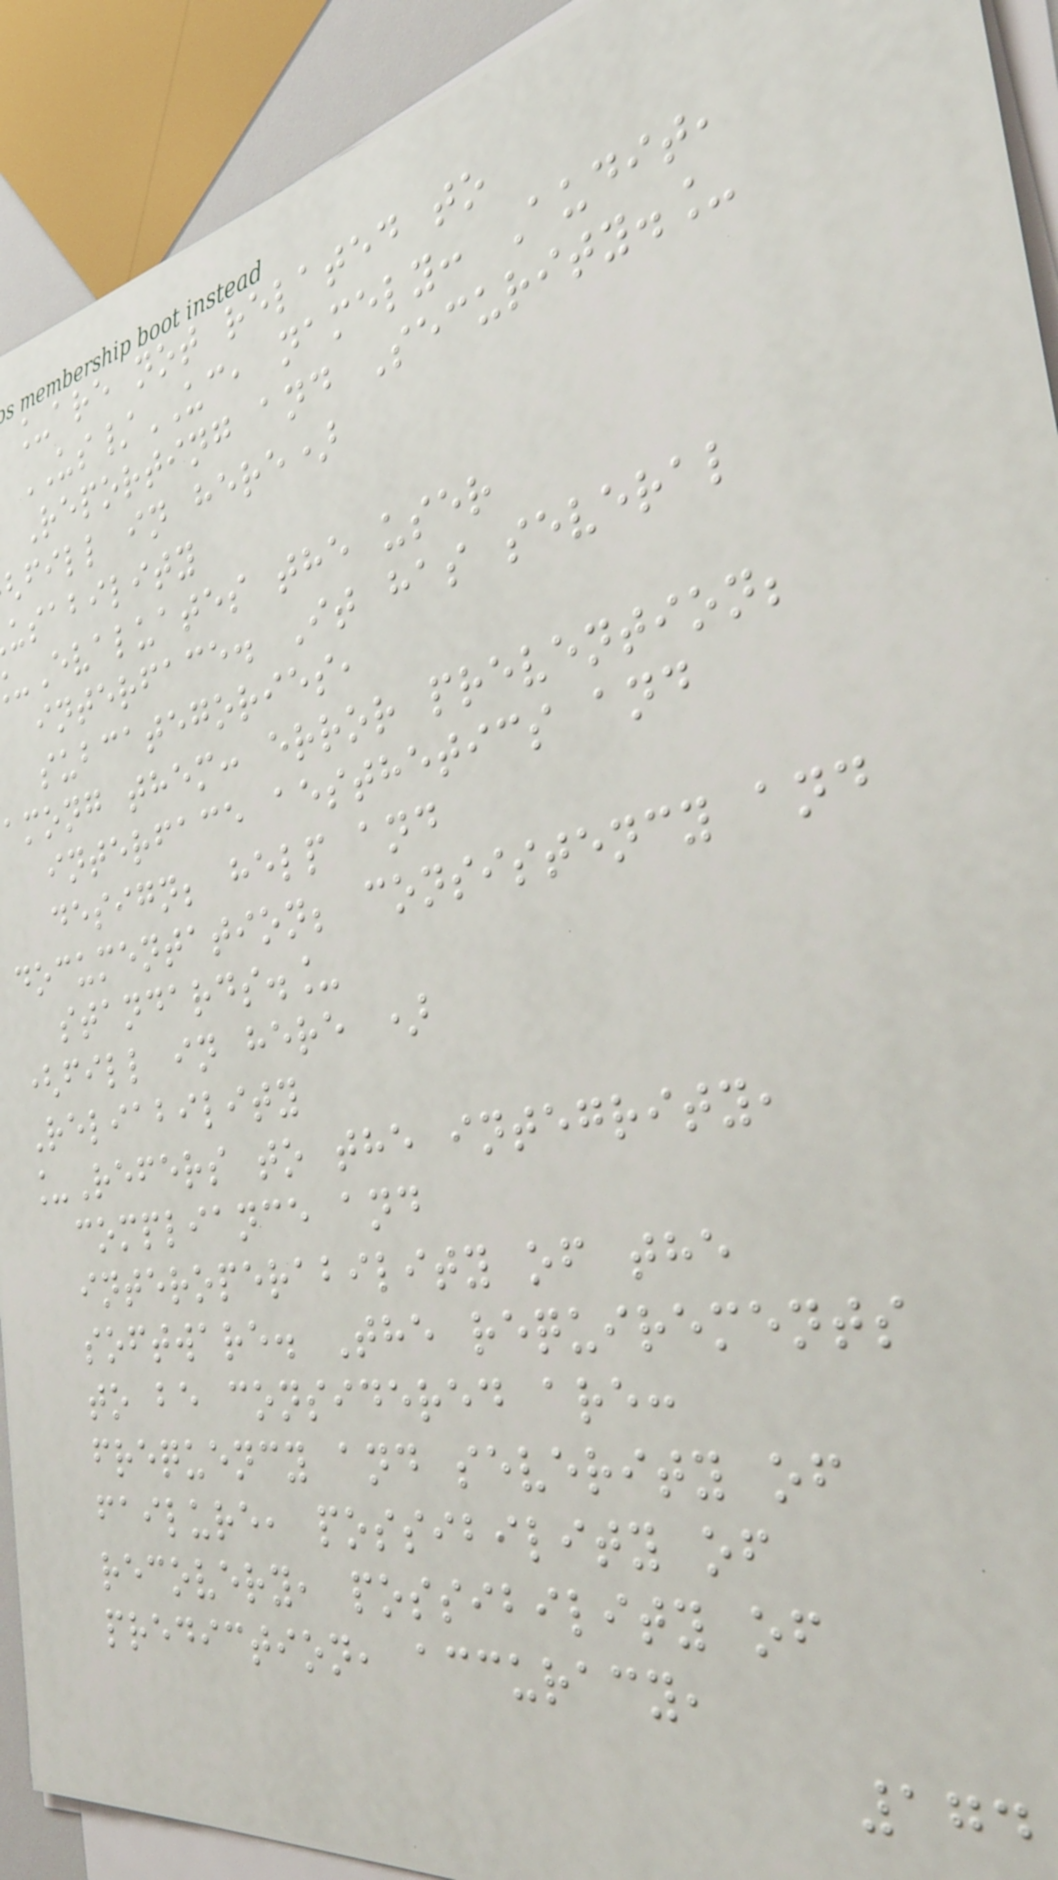_are not related to
US/UC, namely: Audit,
Reporting and Security._
fill in here)
usability
Evaluates the user
interface. It has several
subcategories,
among them: error prevention;
interface aesthetics and
design; help and
documentation; consistency and
standards._
(fill in here )
Reliability
_Refers to the integrity,
compliance and
interoperability of the
software. The requirements
to be considered are:
frequency and severity of
failure, possibility of
recovery, possibility of
prediction, accuracy,
174
